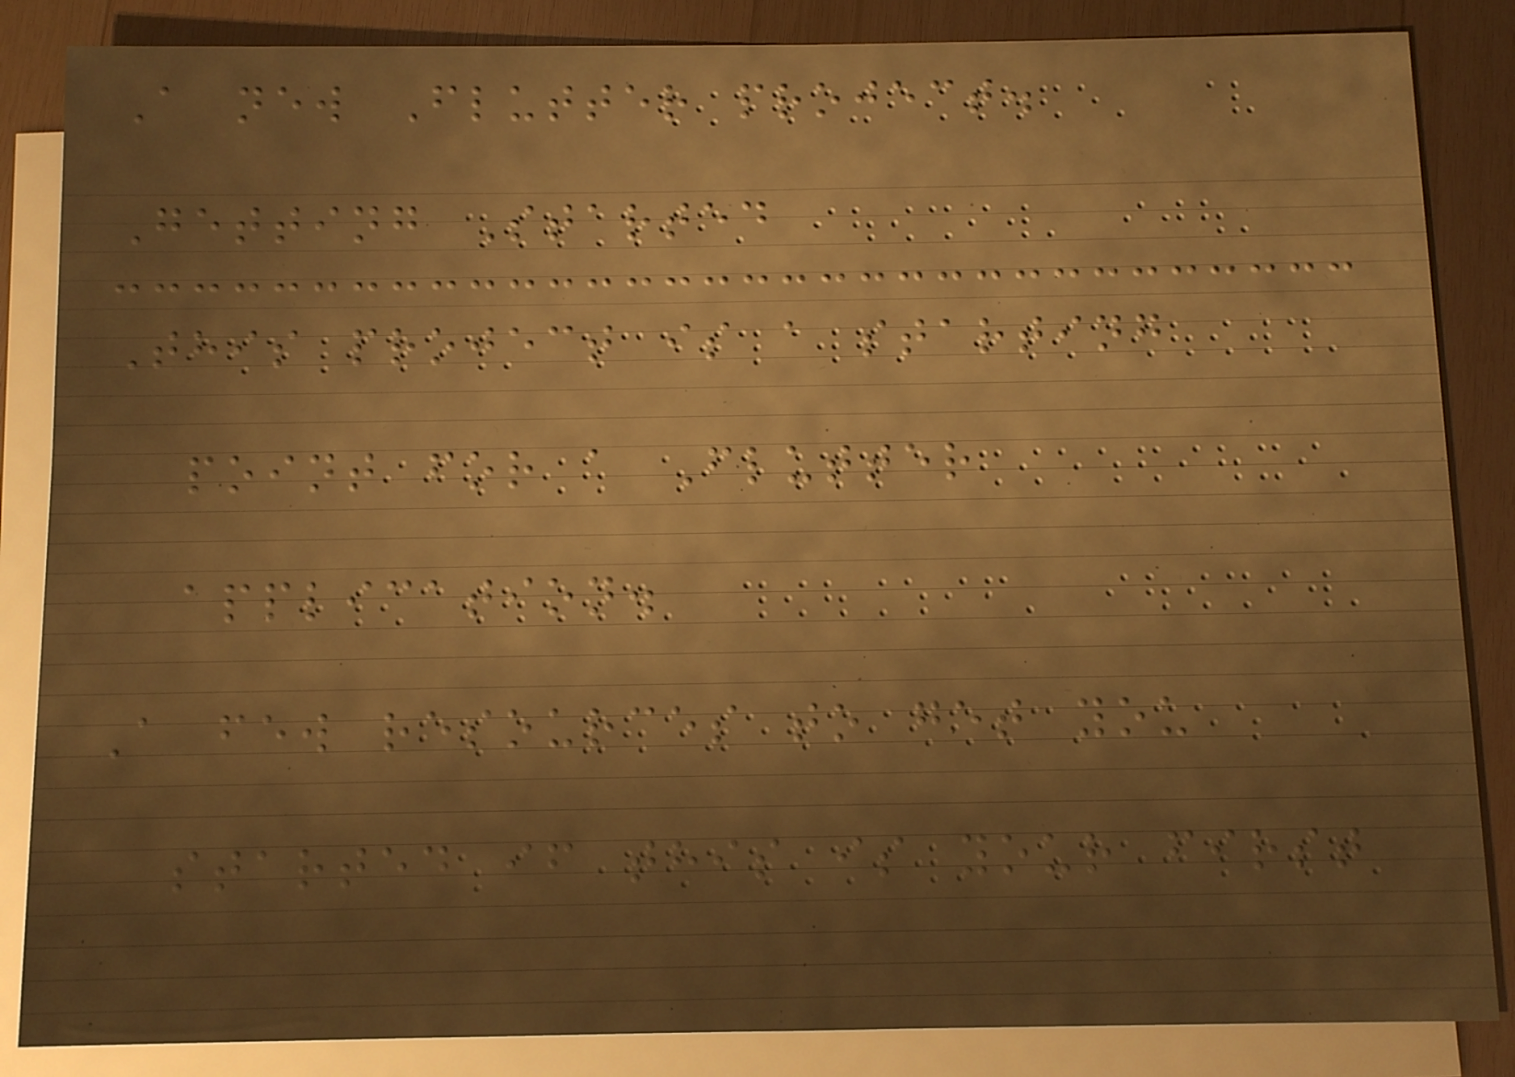A new Flutter project.
Getting Started
This project is a starting
point for a Flutter
application.
A few resources to get you
started if this is your first
